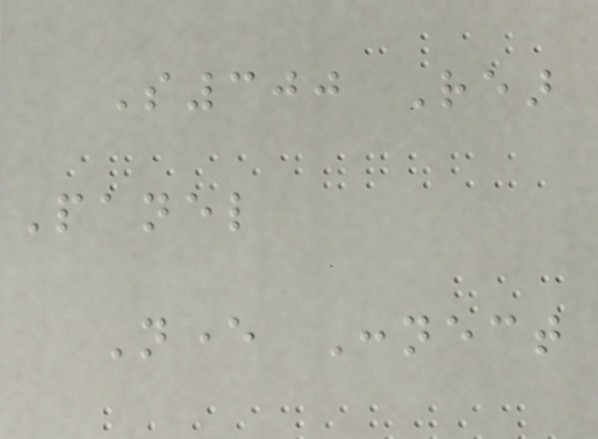S300 Rear
Panel
Never Connect
